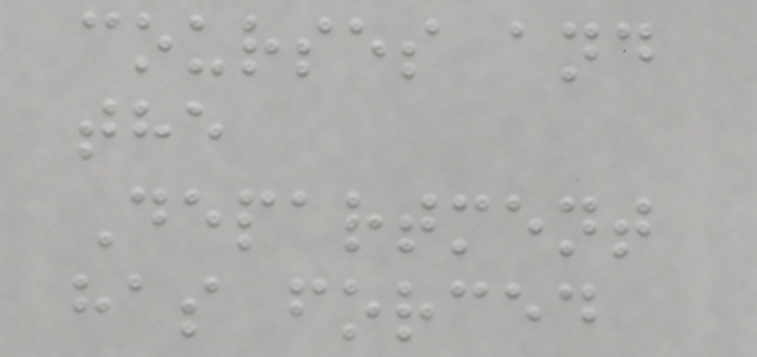courses and
the
Department
has forced
